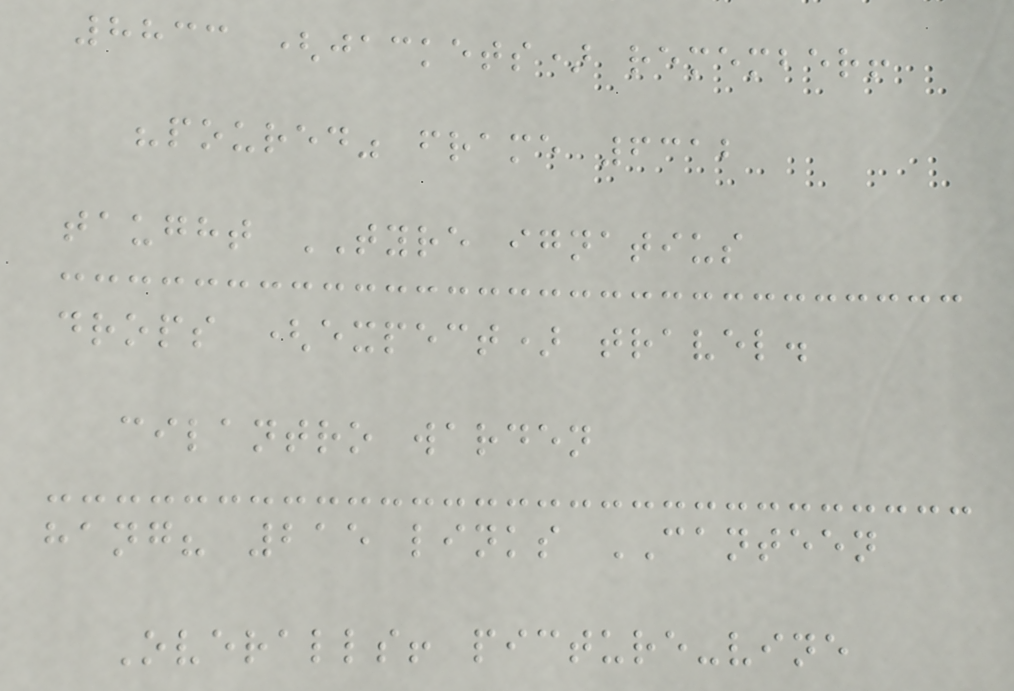8833 (jackets) remember!
"poured" frame 6312
taught TYRE ignatius
drops (expect) travel.
cilantro warden
hang? 215 links CANTEEN
Overalls! picture-vine
